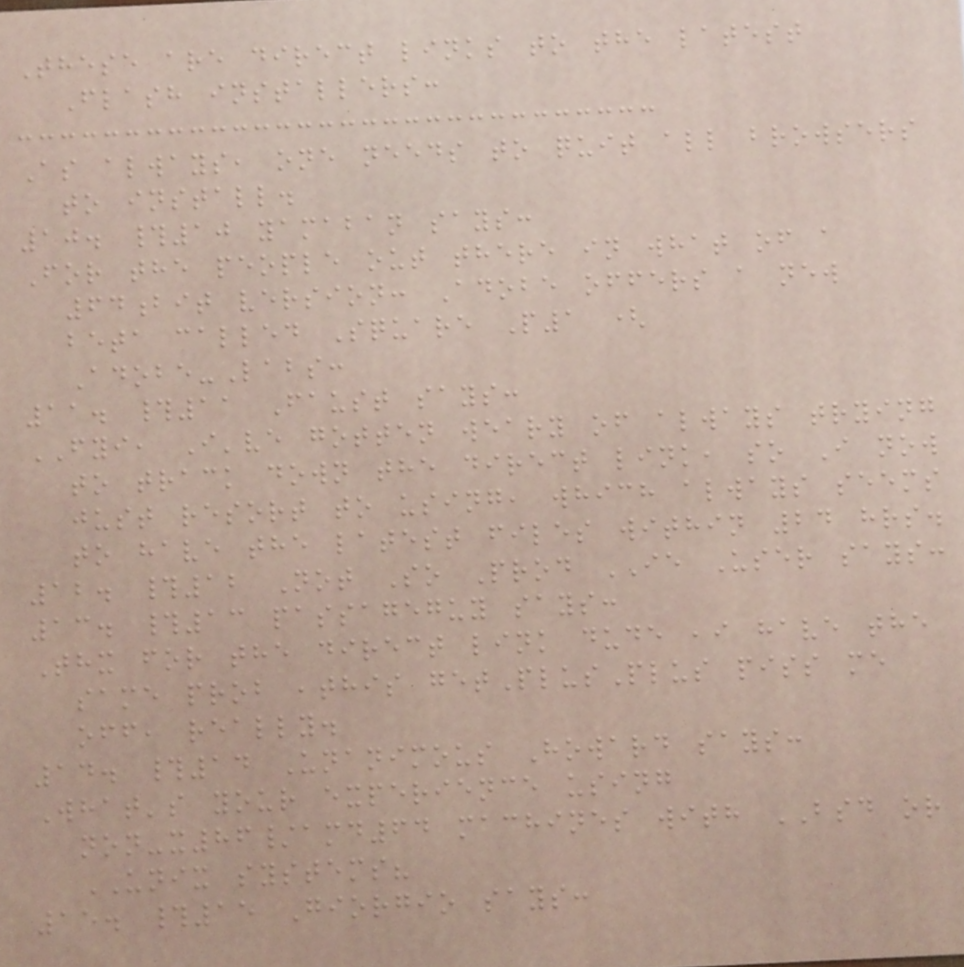These are direct links to the latest
Flash installers:
As always, one needs to quit all browsers
to install.
10. #10 yamaban says:
For the people out there in what of a
64bit version: Adobe offers a new
beta called Square P1 (
Adobe-Labs:
11. #11 Faust says:
FYI, I've gotten weary of always trying
to track down the direct link, so I now
just resort to using, which always seems
to have the latest files within 24 hrs.
12. #12 Not So Prod IE User says:
13. #13 passageguy says:
Thx for the direct link dude ,i have the
same prob ,this getPlusPlus piss me
off, really.
14. #14 Unanimous Howard says:
What's your experience using
non-x86/amd64 machines with BSD or
UNIX systems?
15. #15 Giorgio says:
